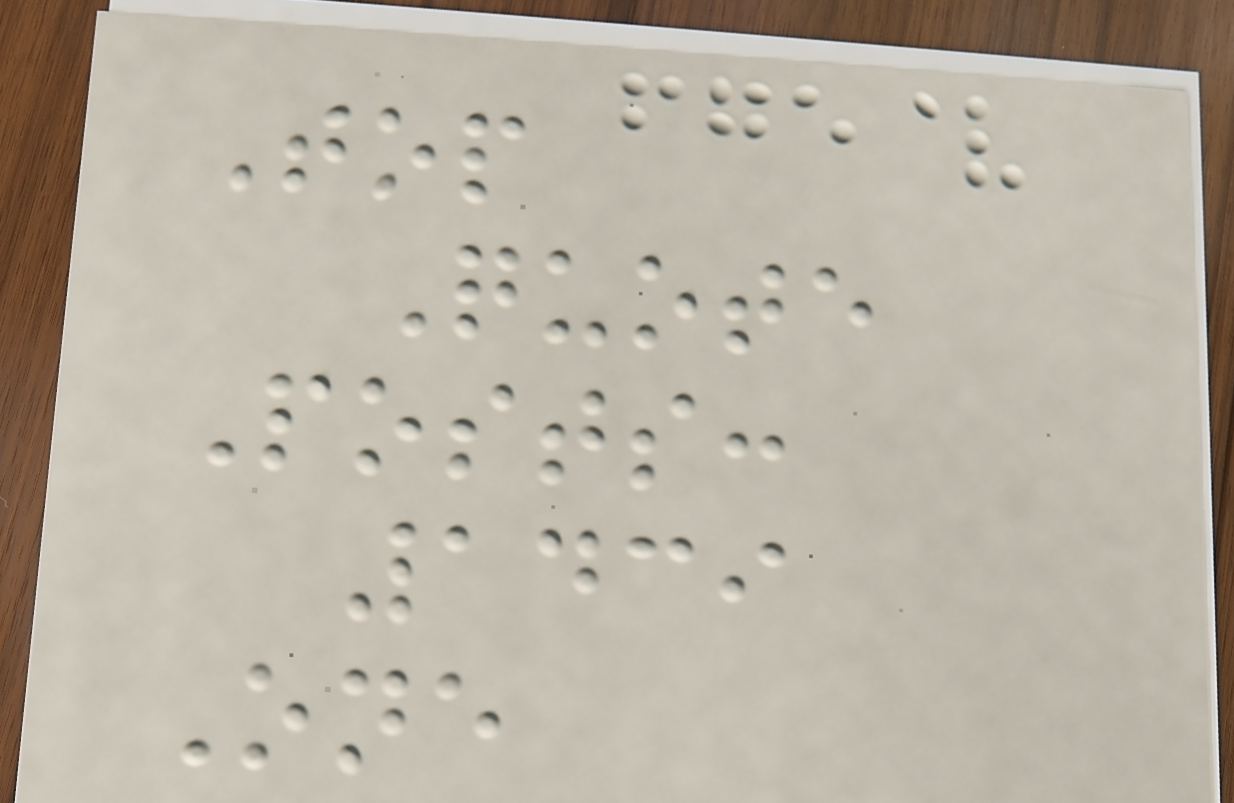Top
Quote
Posts:
1439
One
